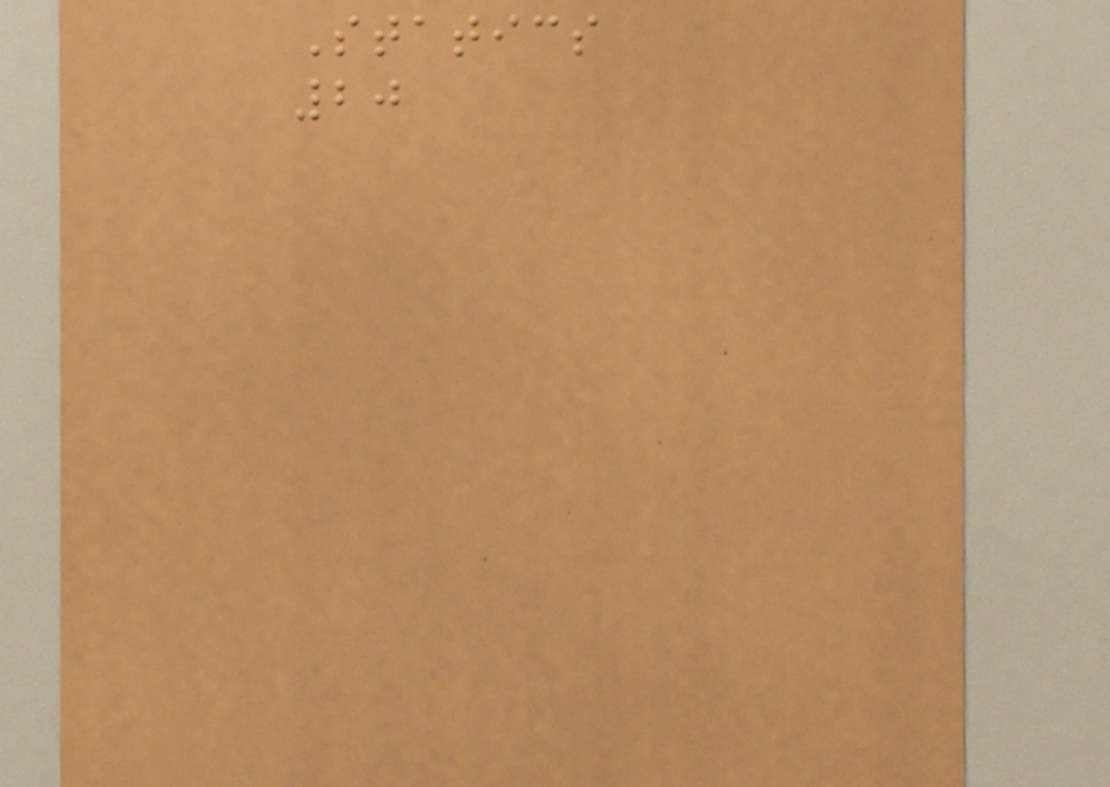Statics
20
